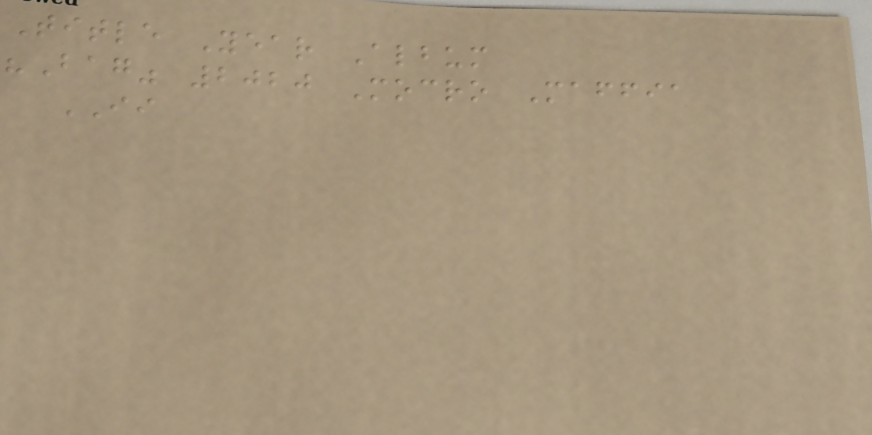Title Year Album
"Bag" 2020 Mocro Maffia
II
